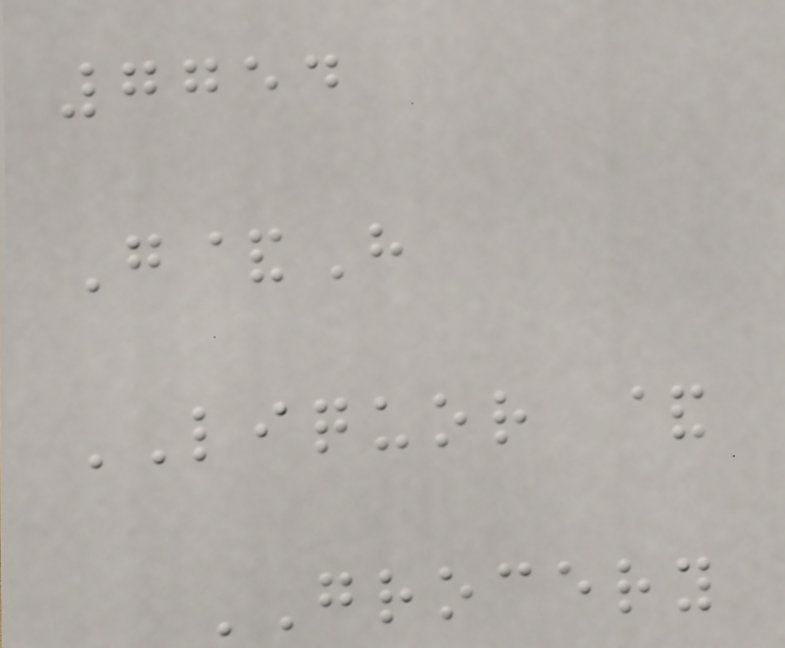7754
G&H
LIQUOR &
GROCERY
